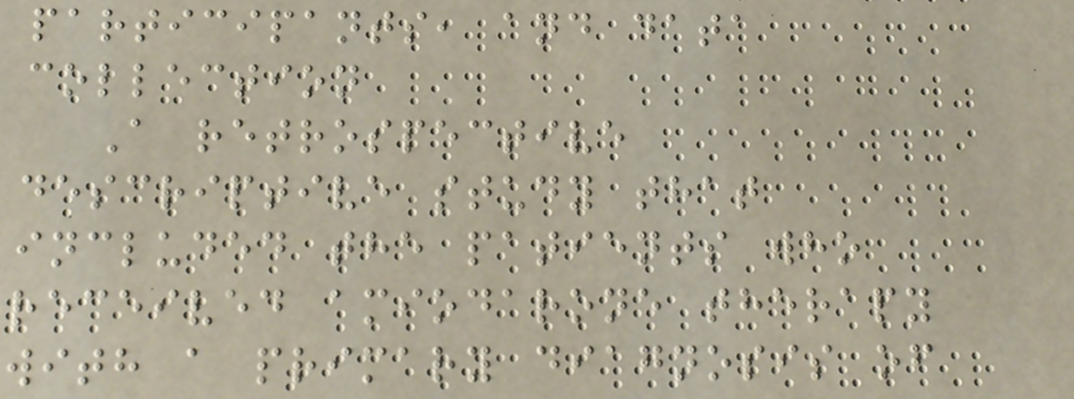participants, and data
collection
A retrospective
descriptive study that
included the patients who
received amiodarone therapy
with a primary diagnosis of
